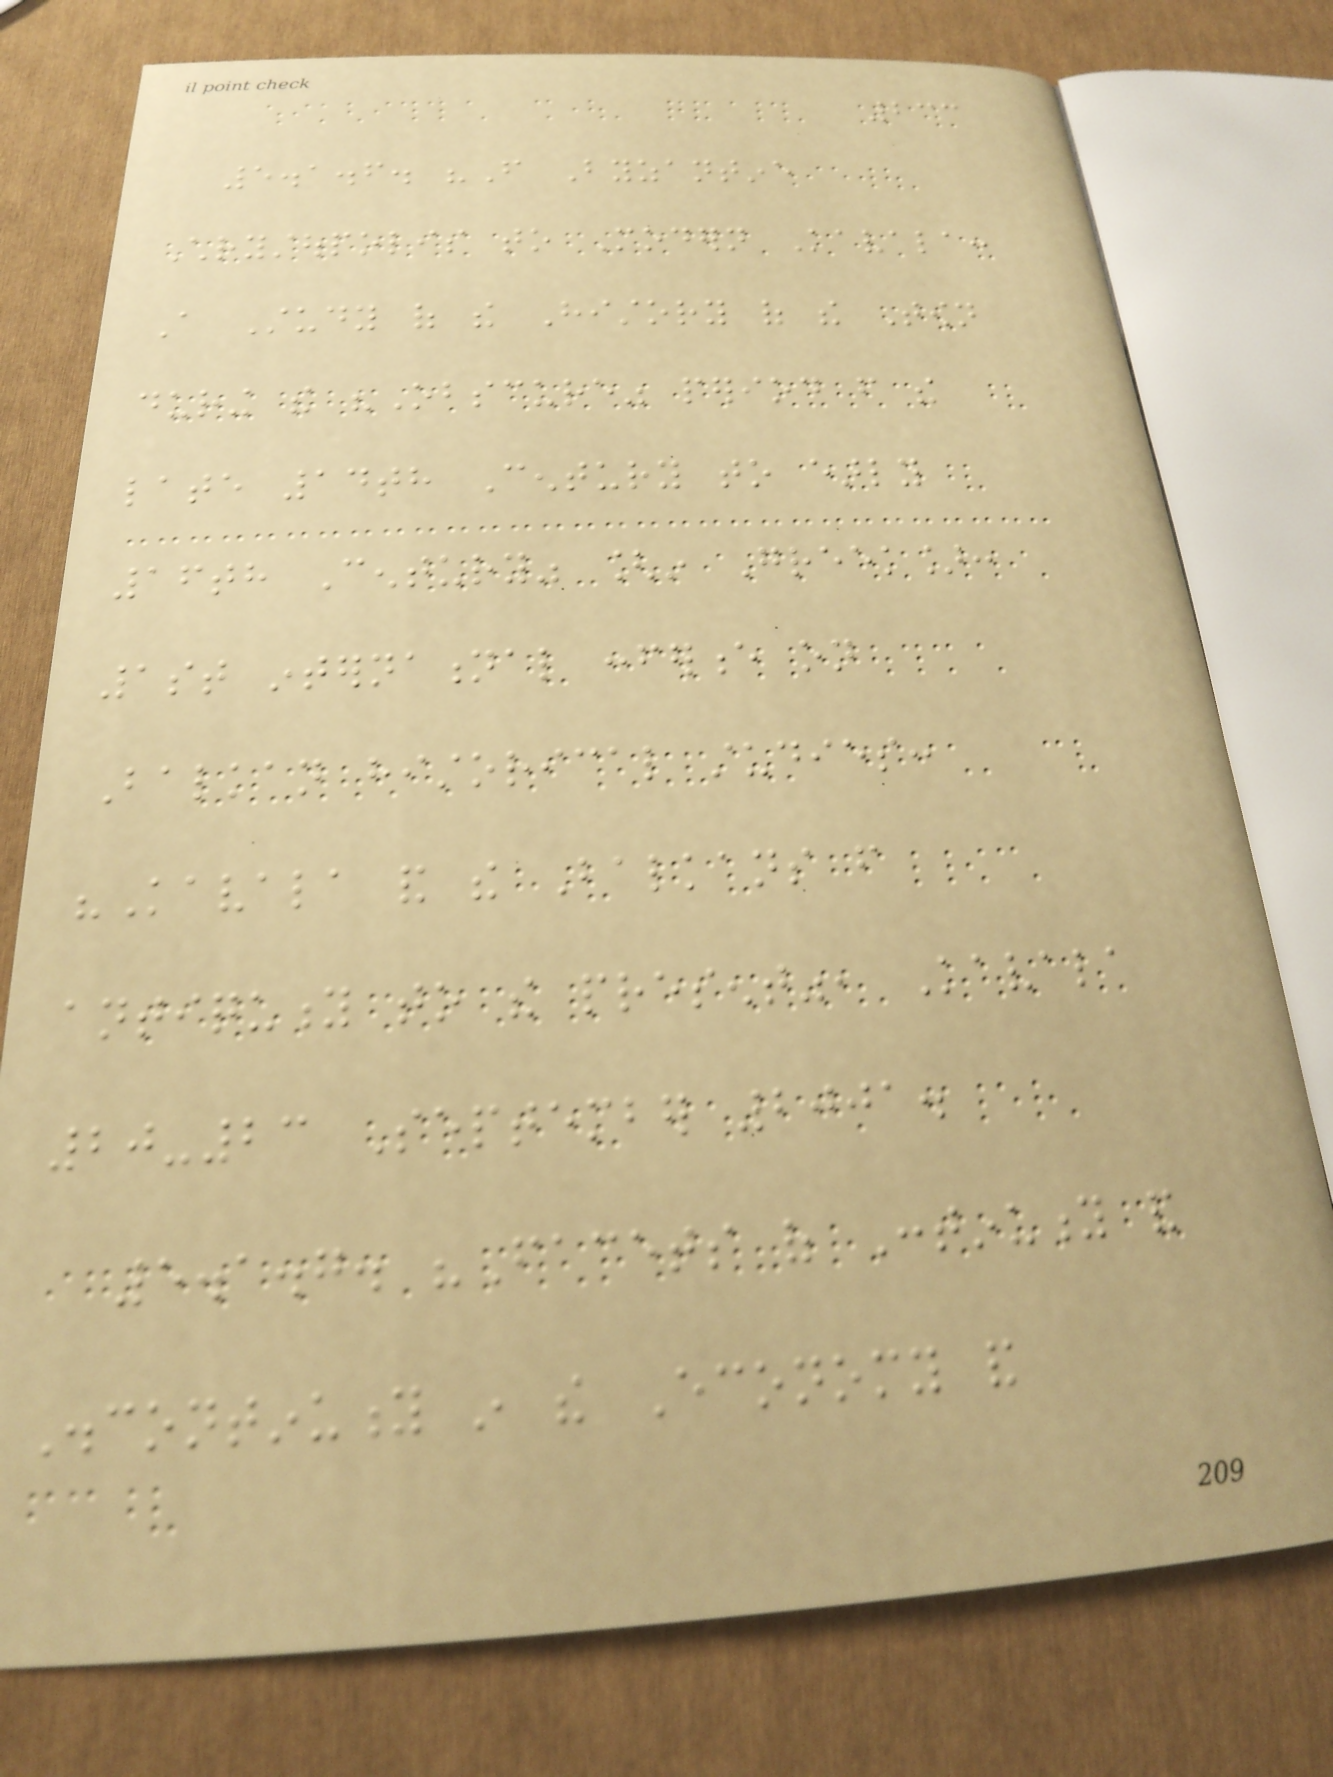233
5.1.6. "From Byzantine
Chrystoupolis to Modern Kavala:
A Study of the History of the Town
during the "Obscure" period from the
late 14th Century to early
16th Century" [in Greek]:
1st international conference on
Balkan historical studies:
"Kavala and the Balkans from
antiquity to the present", Kavala
20-23 September 2001.
5.1.7. "Facets of Continuity and
Discontinuity in the Economy and
